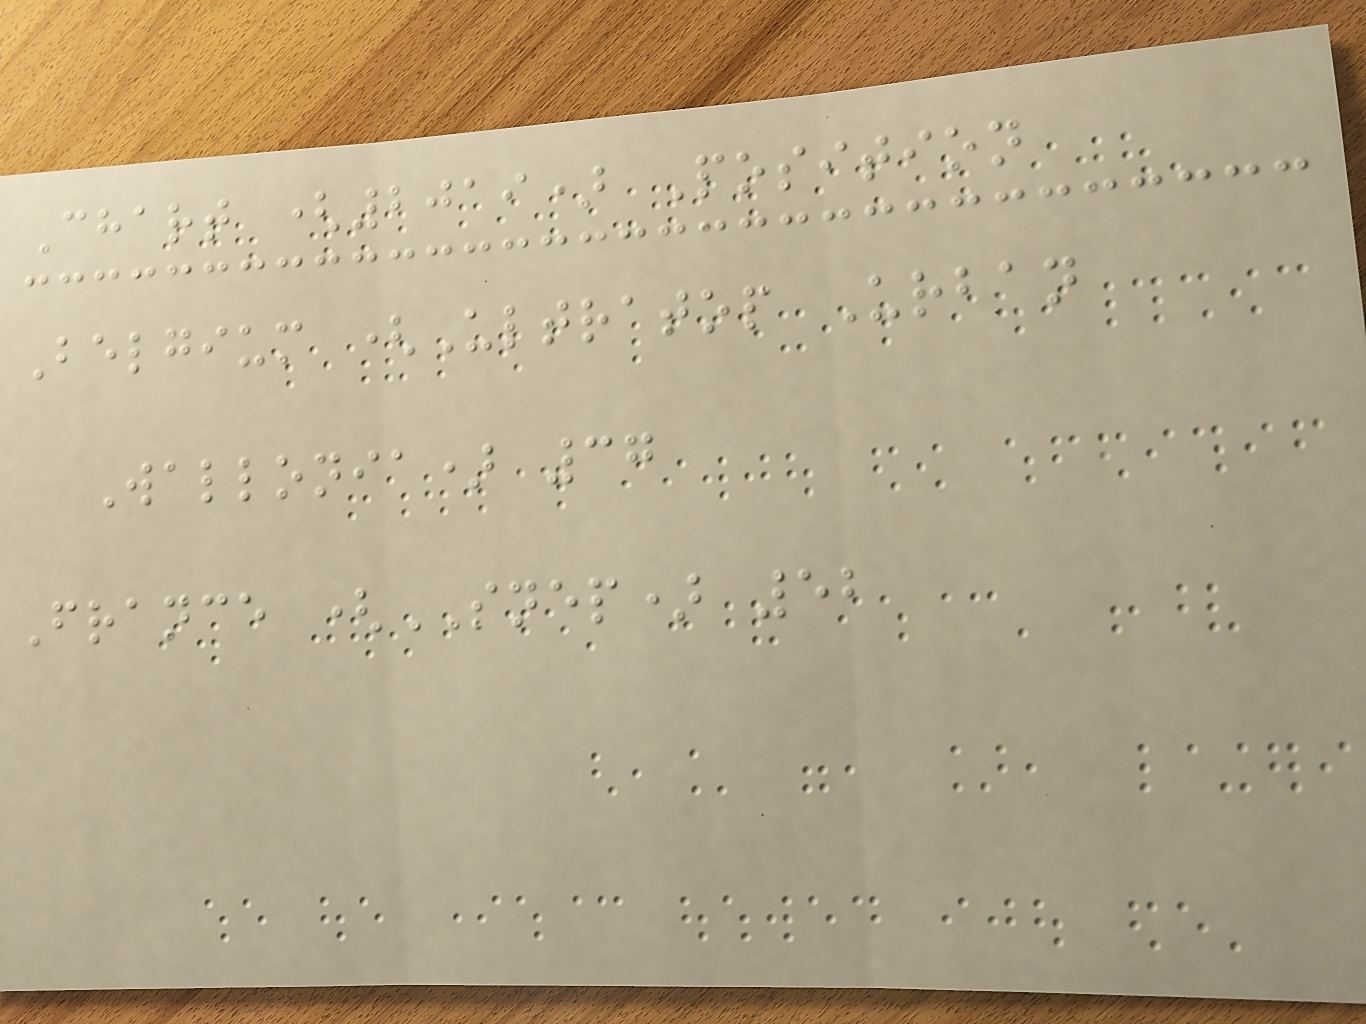Chart (2019) Position
Belgium (Ultratop Urban
Wallonia) 37
France (SNEP) 52
